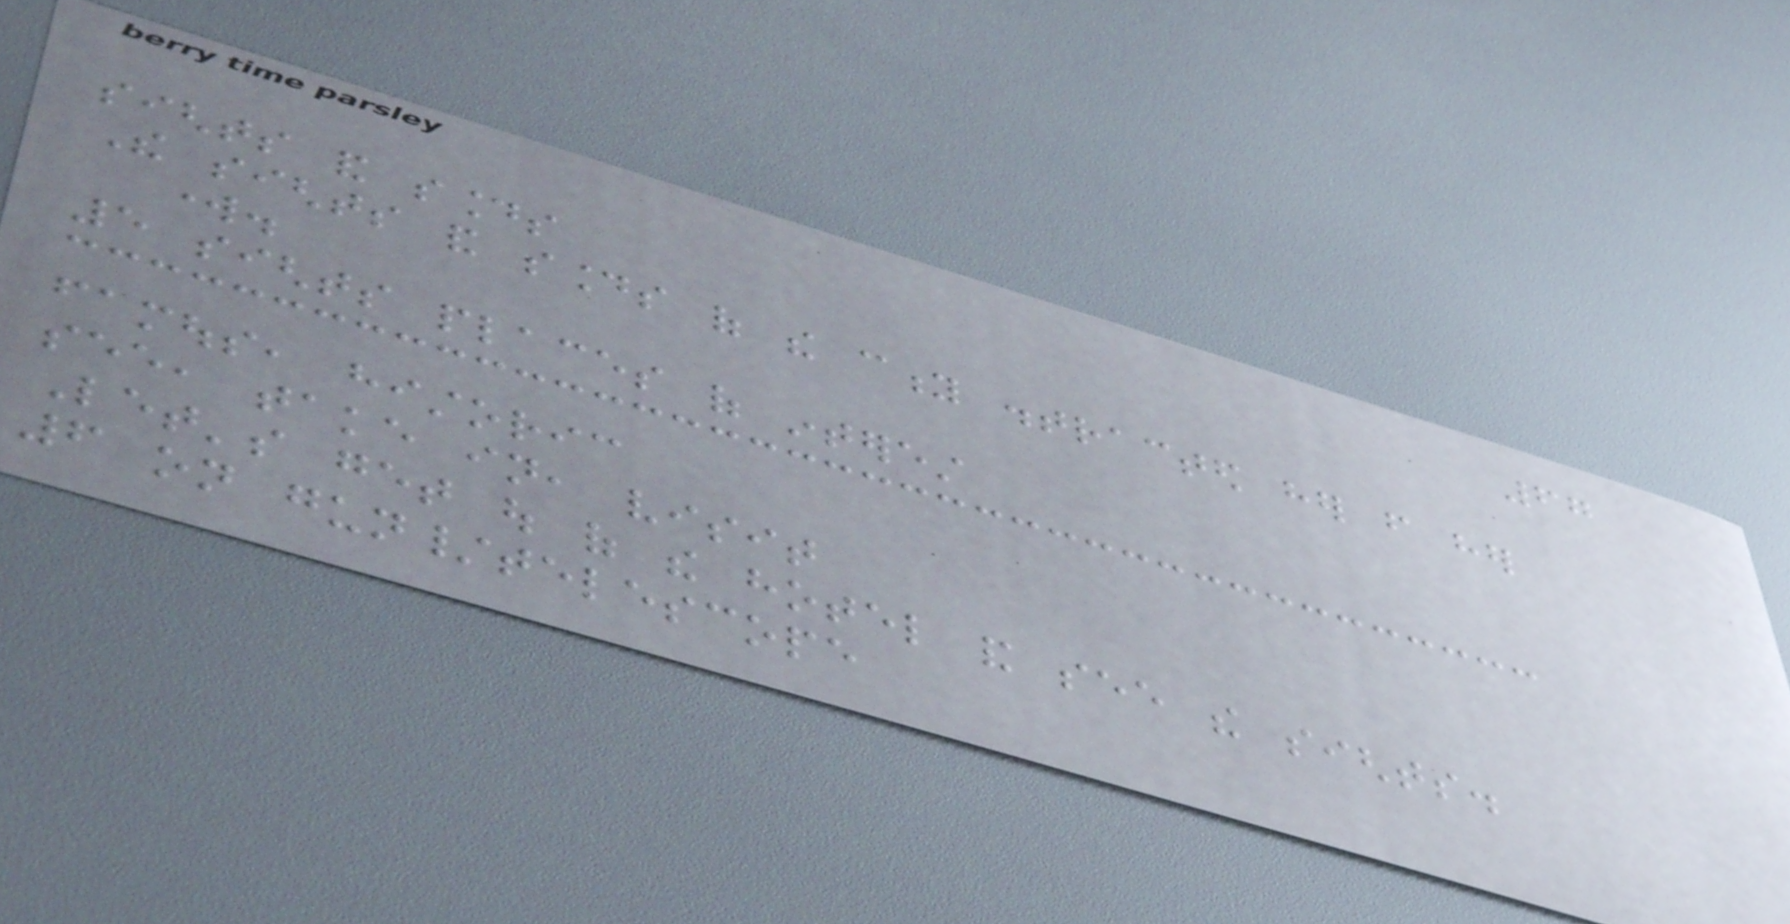67
sights and sounds
The sights and sounds of the city distracted her from her
work.
5 sights places of interest
famous, historic
see, take in, visit
Let's get out of the hotel and see the sights.
6 on gun/telescope
